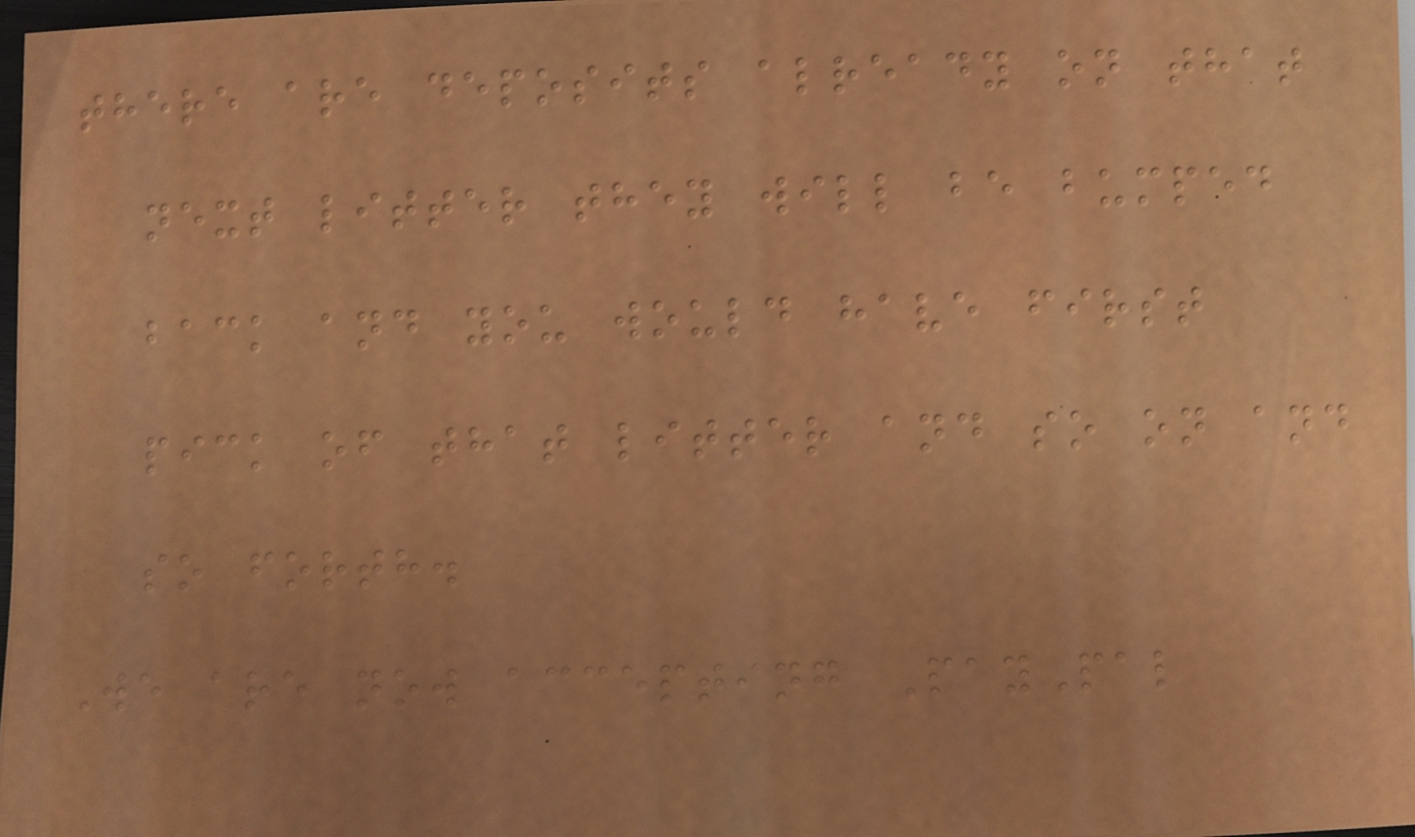there are deposits already on that
next litter they will be bumped
back and you would have first
pick of that litter and so on and
so forth.
We are now accepting PayPal
